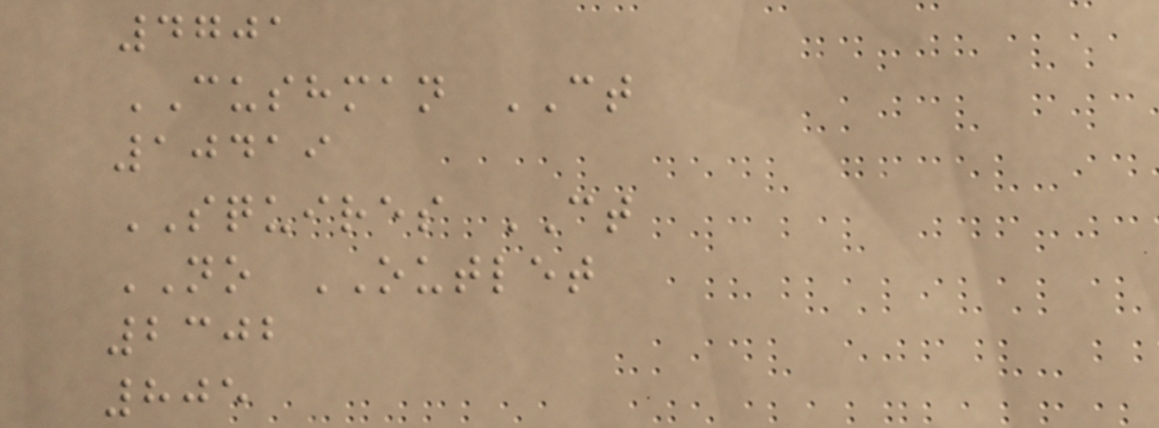4701
CUSHMAN CT
10419
SQUIRES CT
NO OUTLET
2302
805
